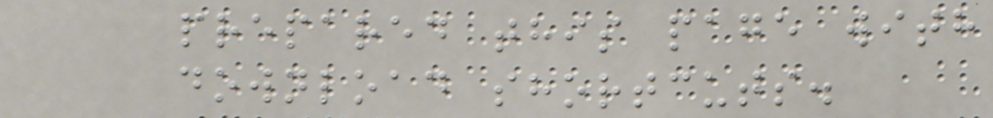prepared this page with
download shortcuts.
